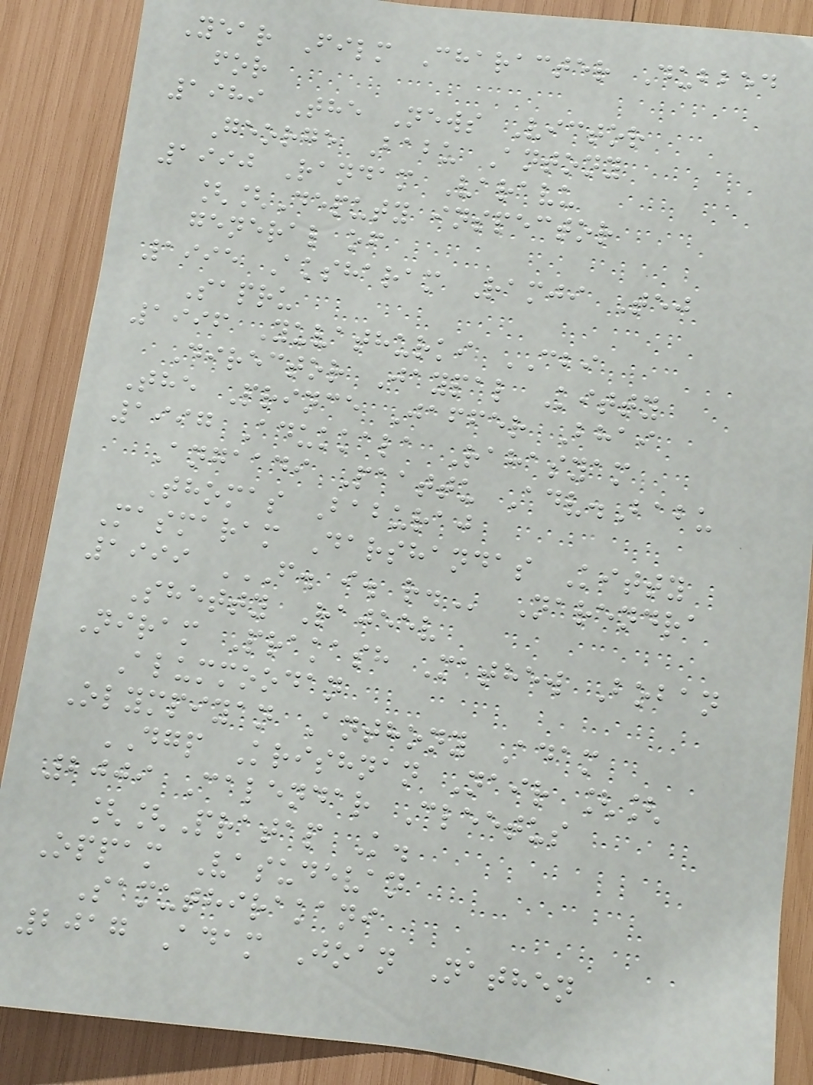Year Film Character Dubbed
for
1989 The News Victor
George Babu Antony
1990 Randam Varavu
[[Deputy inspector
general of
1995 Aksharam Ramji Tej
Sapru
1996 Yuvathurki CBI
Director Jaypal Kitty
The Prince Jaffer Bhai
1997 Adukkala Rahasyam
Angaadi Paattu Adv.Babu
Thomas Baburaj
Masmaram Darshandas Kitty
1999 F. I. R. Narendra
Shetty Rajeev
Niram Prakash Mathew Boban
Alummoodan
Olympiyan Anthony Adam
DGP Krishnan Nair [[
2009 Calendar Cleetus
[[Pratap K.
Oppam Vasudevan
Samuthirakani
2017 Adam Joan Nathen
